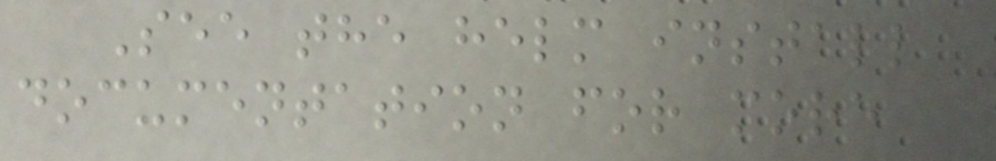See the helm install
documentation for more
